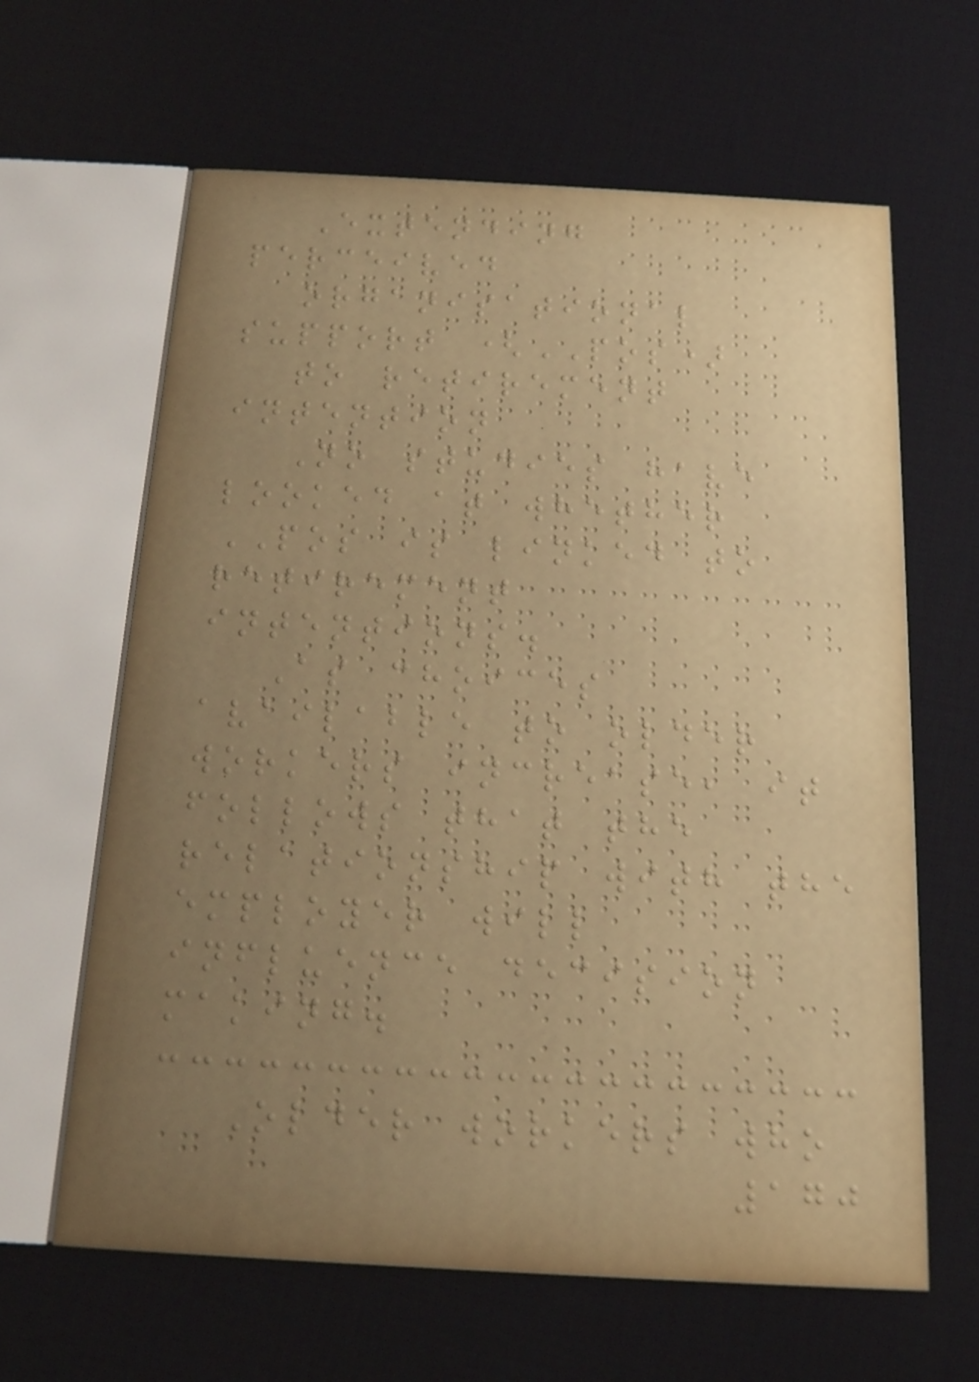Extending
perceived
organisational
support (POS)
to retirement
intention
No studies have
looked at whether
POS is linked to
retirement
intentions.
As choices
available to older
workers increase, it
follows that the
relationship with the
employer will
influence decision
making.
Older workers who
170
